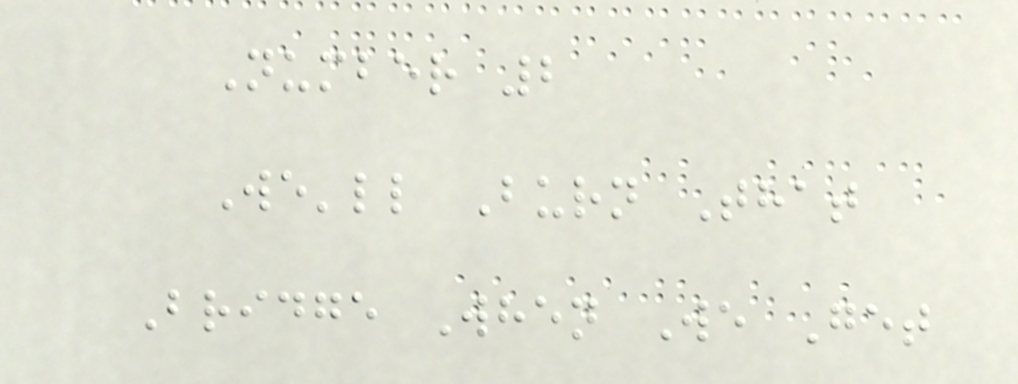Number 2
We'll Burn That
Bridge When We Get
